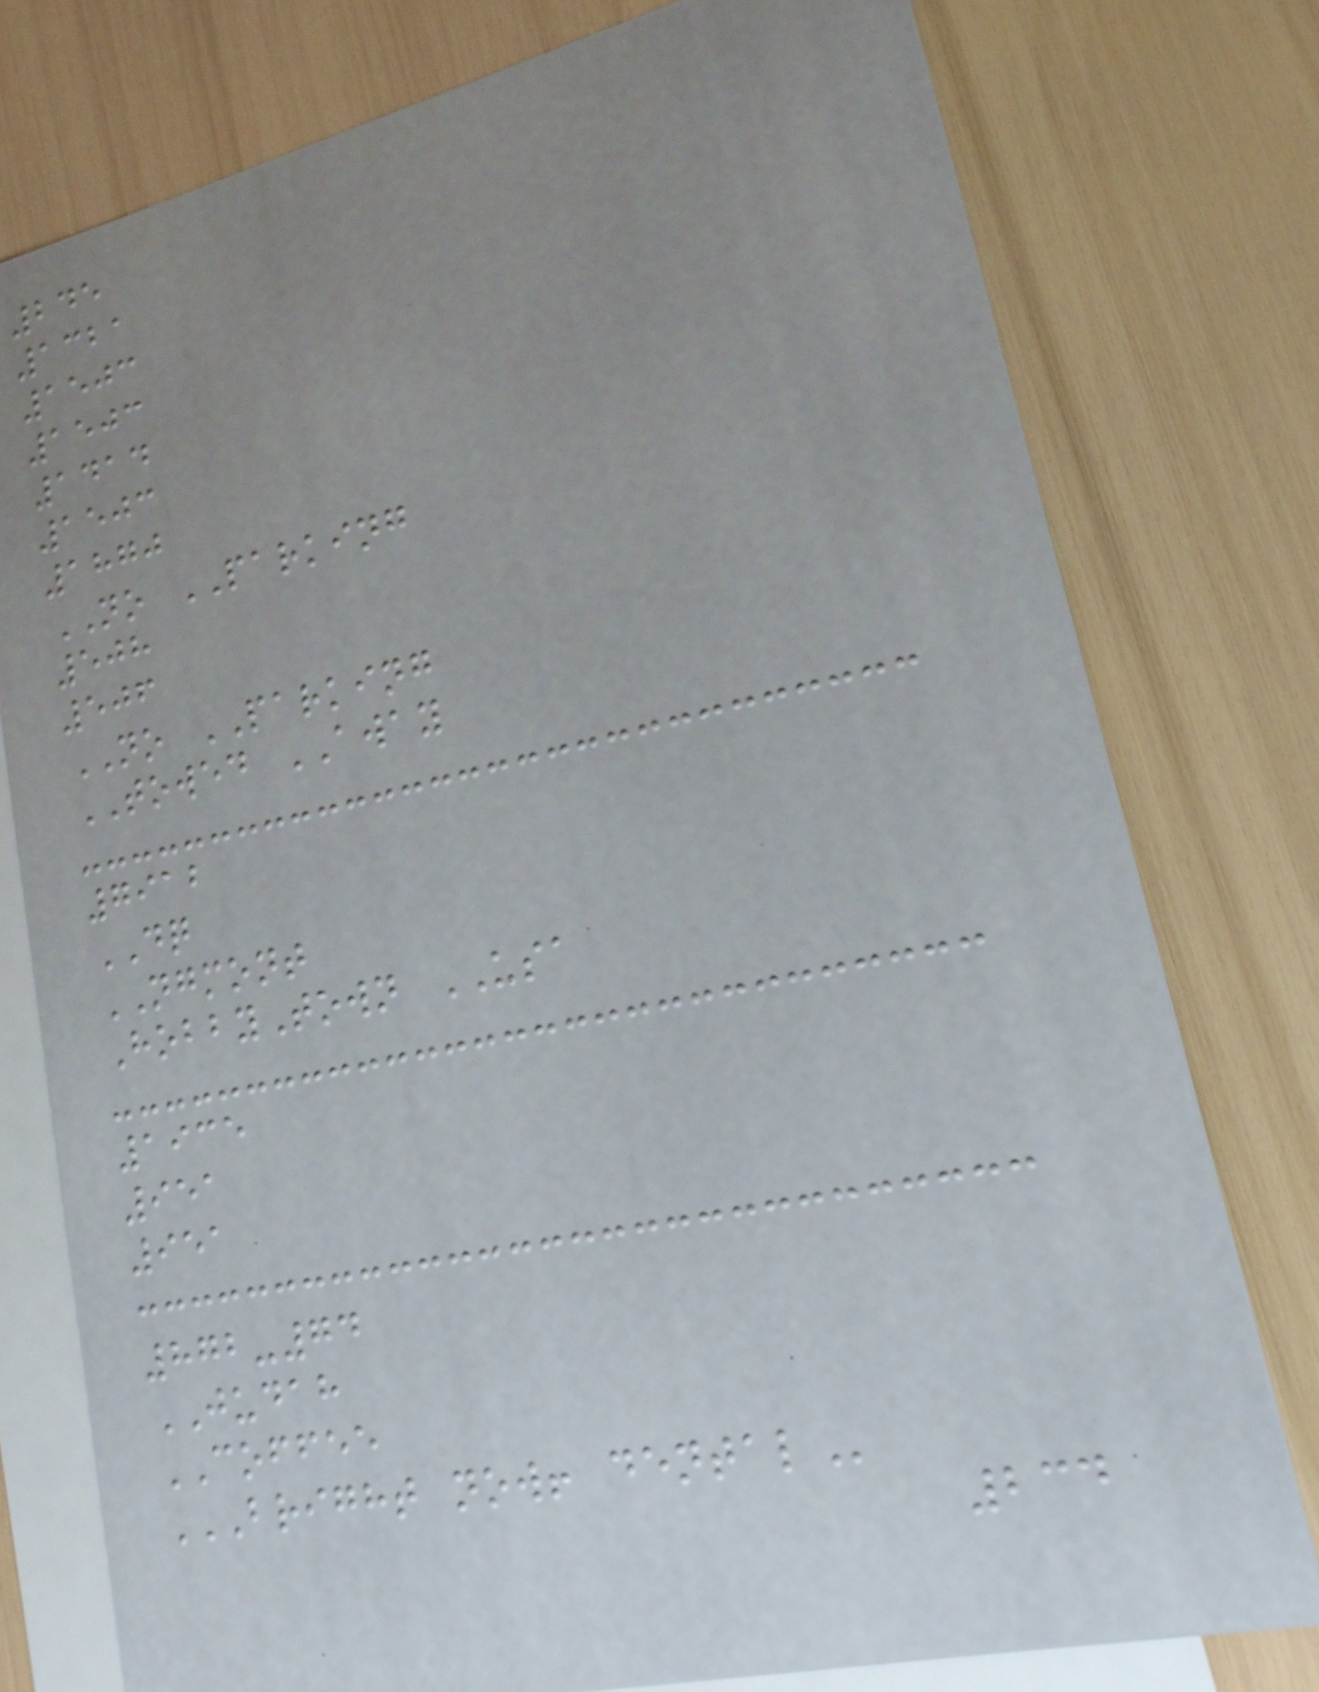245
1321
1503
1503
1414
1503
1870
NO PARKING
508
506
NO PARKING
TOWED AWAY
7912
DQ
NGMONT
HobbyTown USA
1935
951
951
872-74
JUDAH
COFFEE
BRIGHT NOW! DENTAL
234
